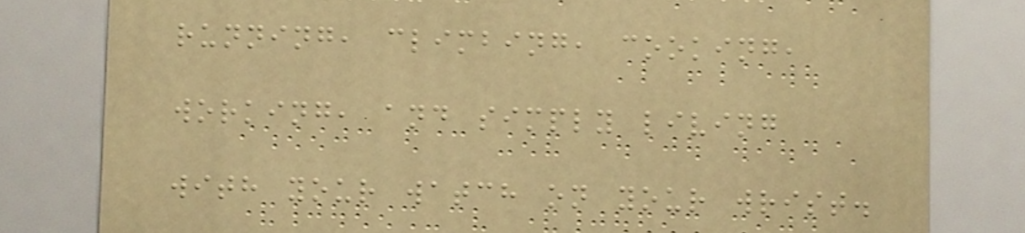running, climbing, cooking,
working, and simply living
with your watch on your wrist.
